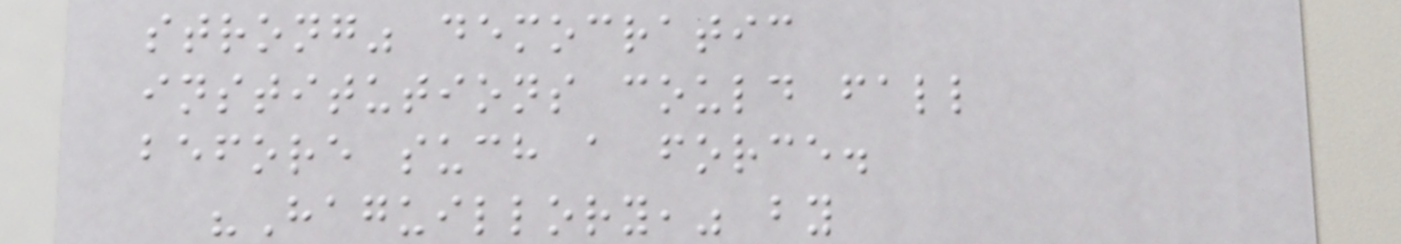strong" democratic
institutions could fall
before such a force.
"Haguillory," by
